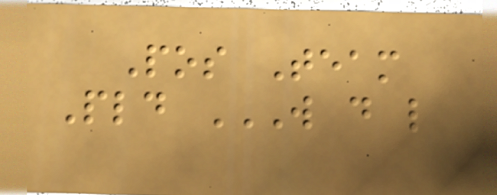Pos Team
Pld W D L
